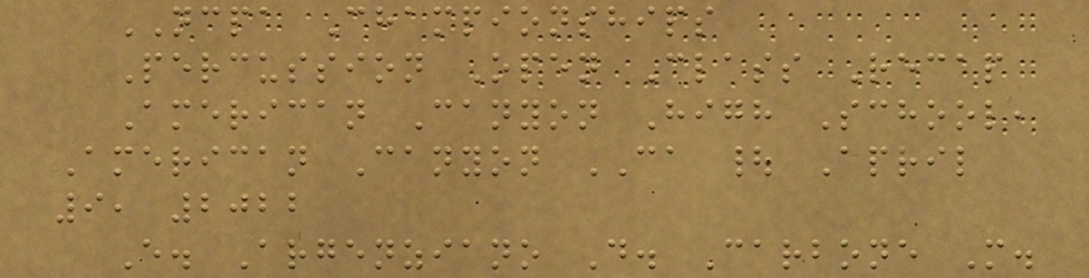NCPA Championships
Percussion Open Class Recap
American Canyon High School,
American Canyon CA | April
9, 2022
E. Argenziano D. Carbone M.
